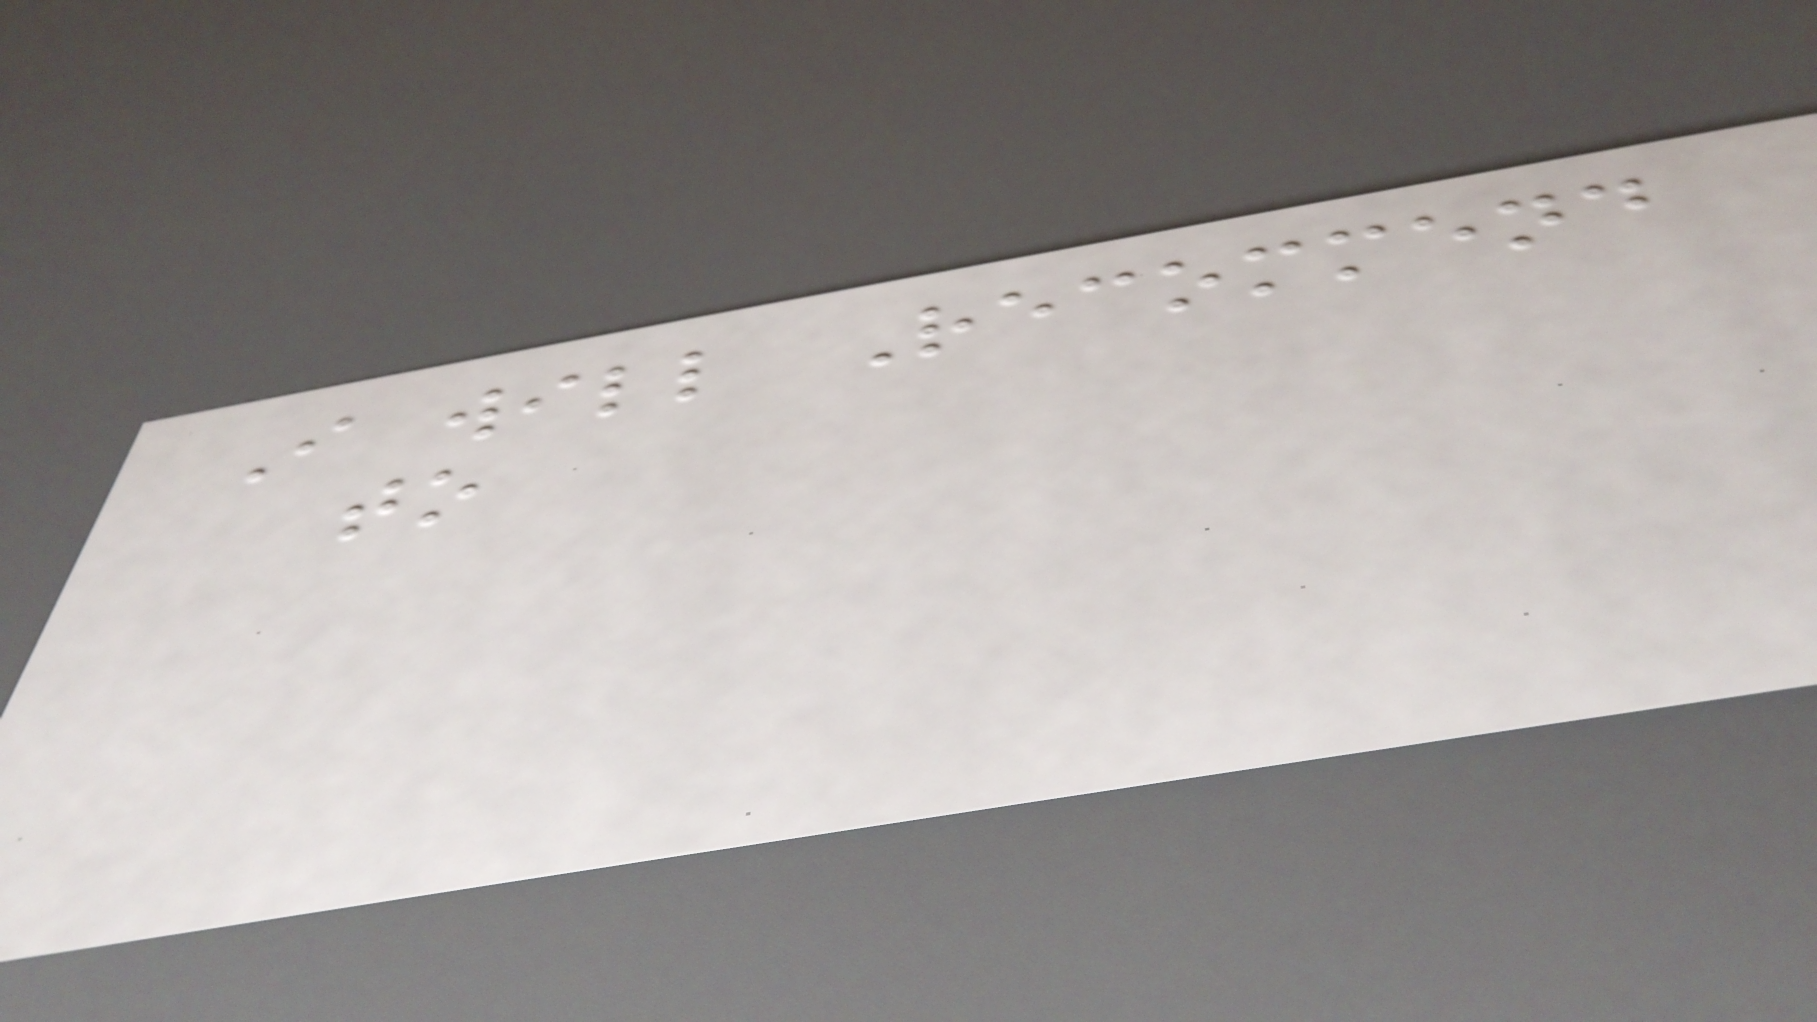I will Recommend
to
